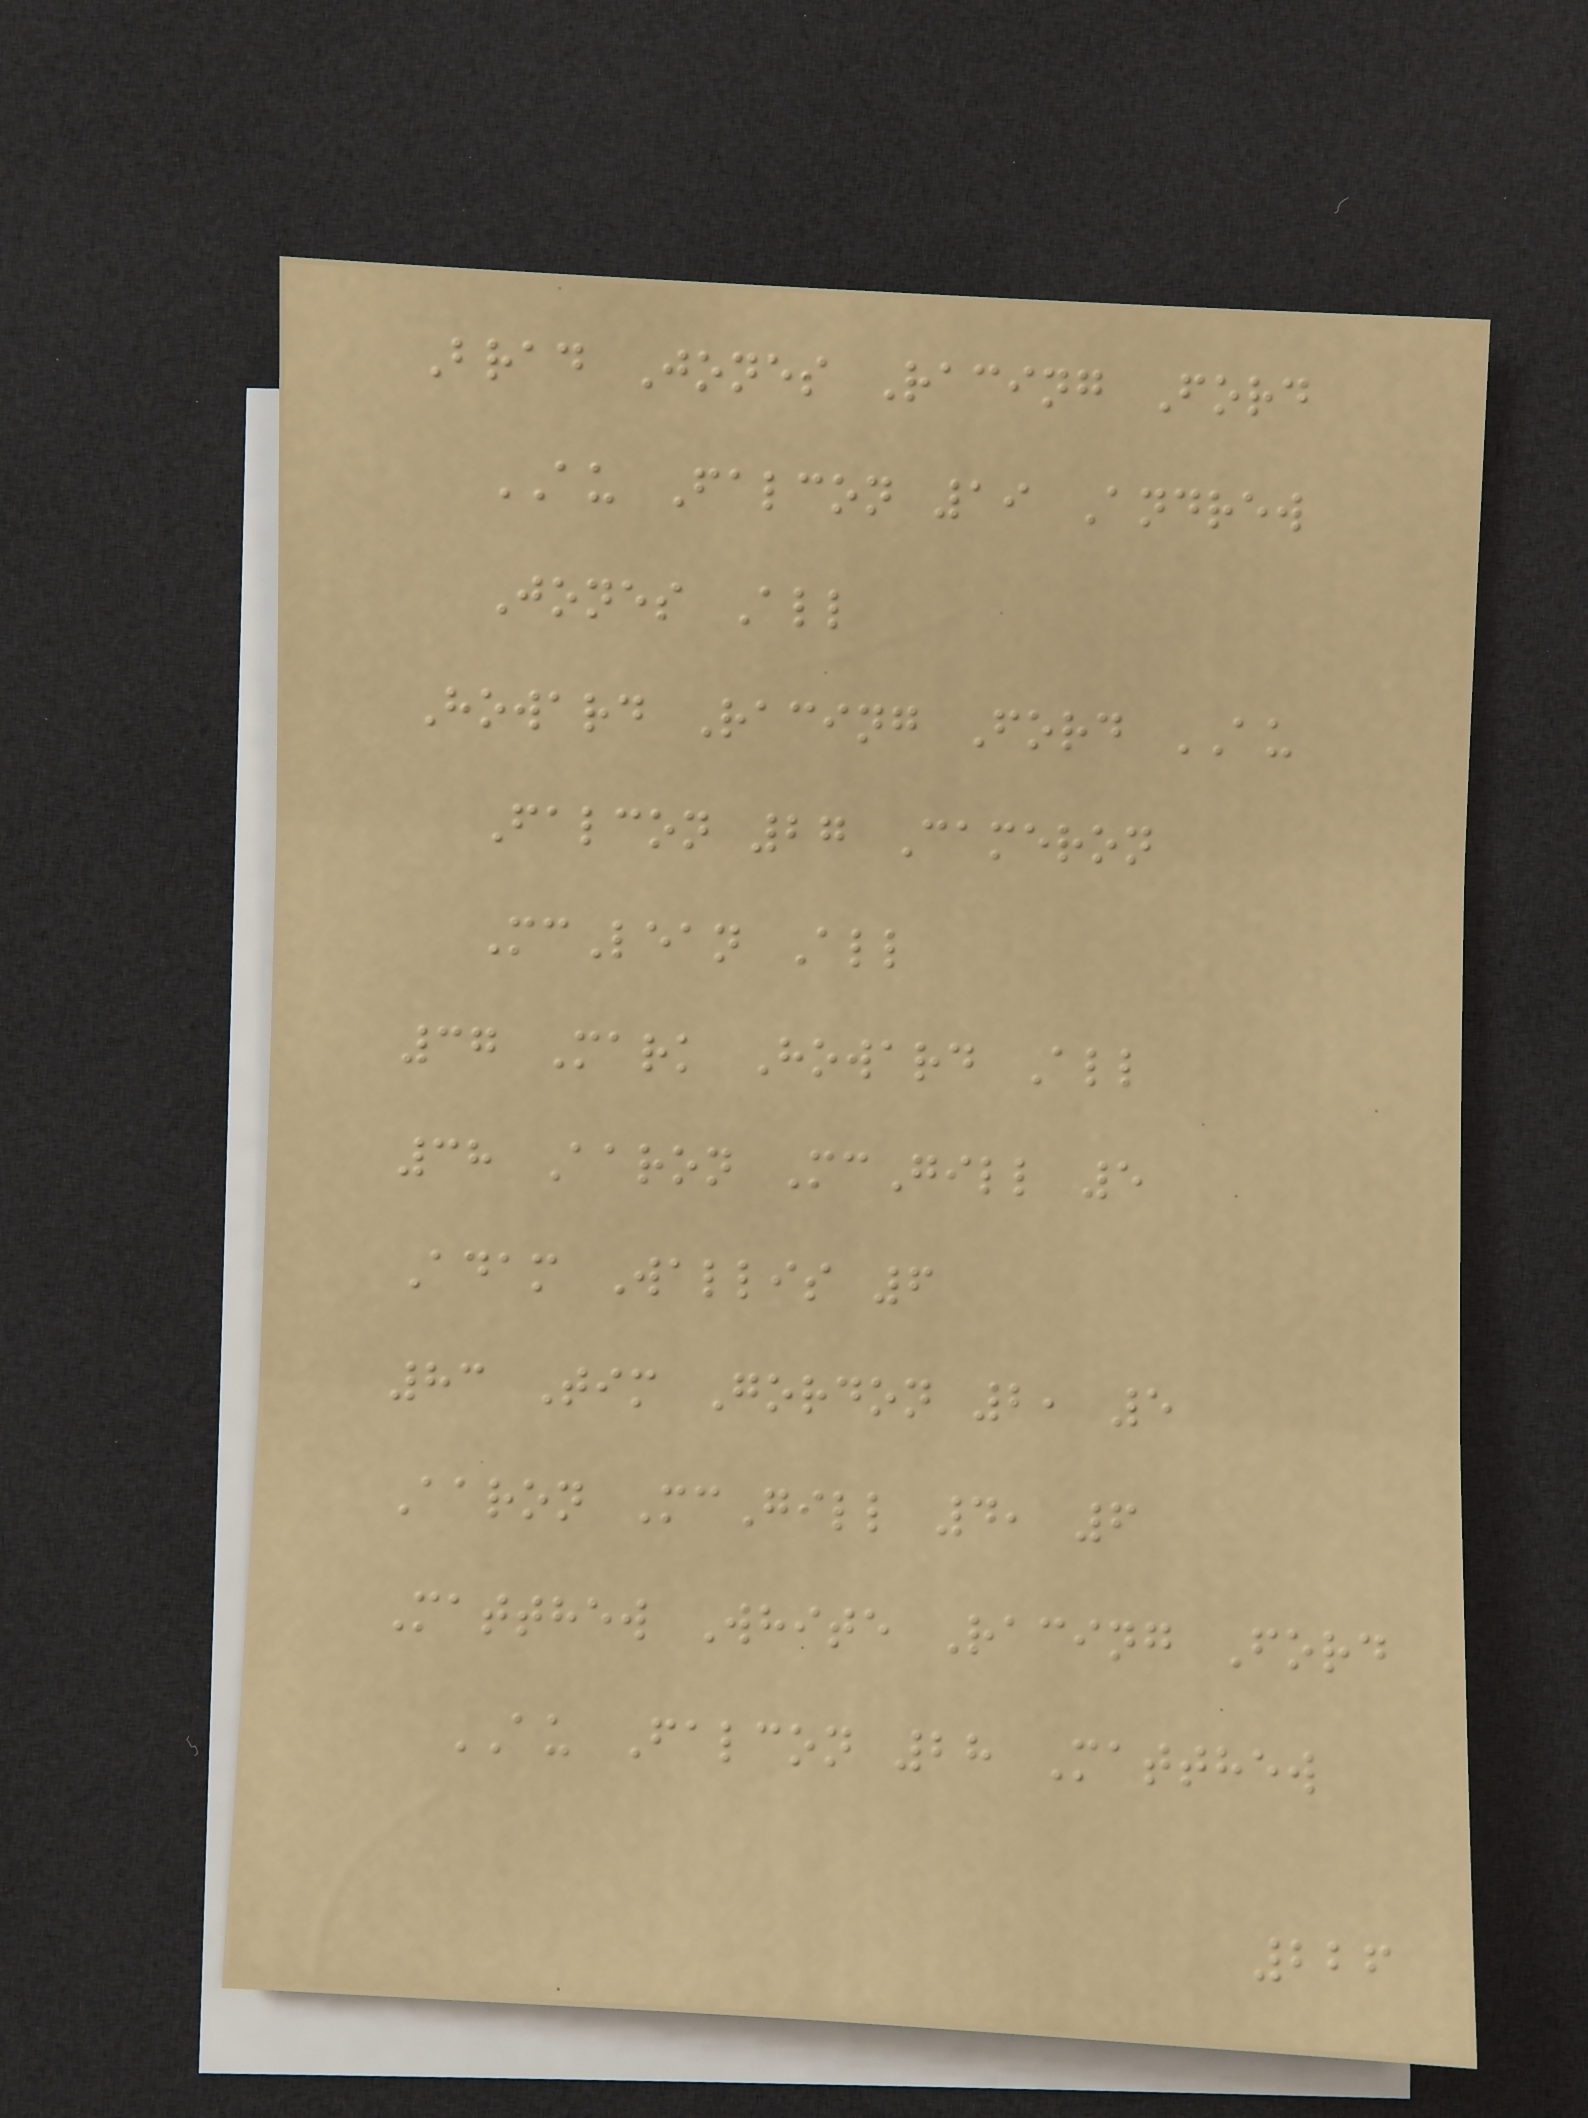Brad Jones Racing Ford
AU Falcon 19 Andrew
Jones All
Howard Racing Ford AU
Falcon 27 Cameron
McLean All
37 Mark Howard All
38 Aaron McGill 5
Adam Wallis 6
83 Tim Gordon 2, 5
Aaron McGill 4, 6
Matthew White Racing Ford
AU Falcon 28 Matthew
226
